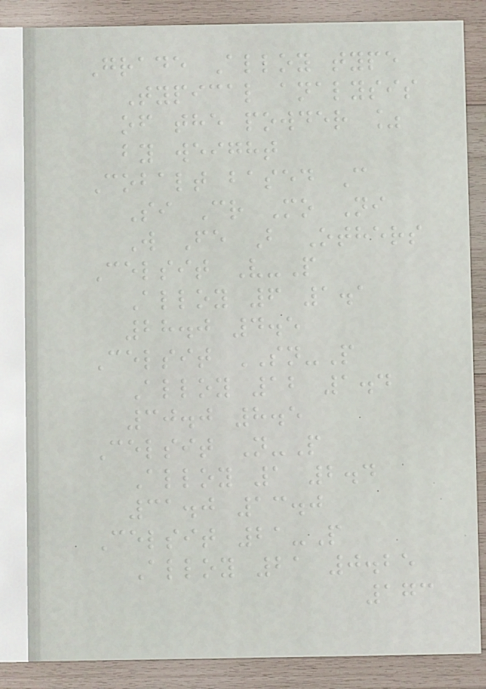Grade Alloy type
Typical analysis
of the powder %
by weight
Cobalt based C
Si Cr Mo Ni
W Fe B Others
Celsit V-P
Alloy 6 1.1
28.0 4.5
Celsit SN-P
Alloy 12 1.4
30.0 8.5
Celsit N-P
Alloy 1 2.4
31.0 13.0
Celsit 21-P
Alloy 21 0.25
173
